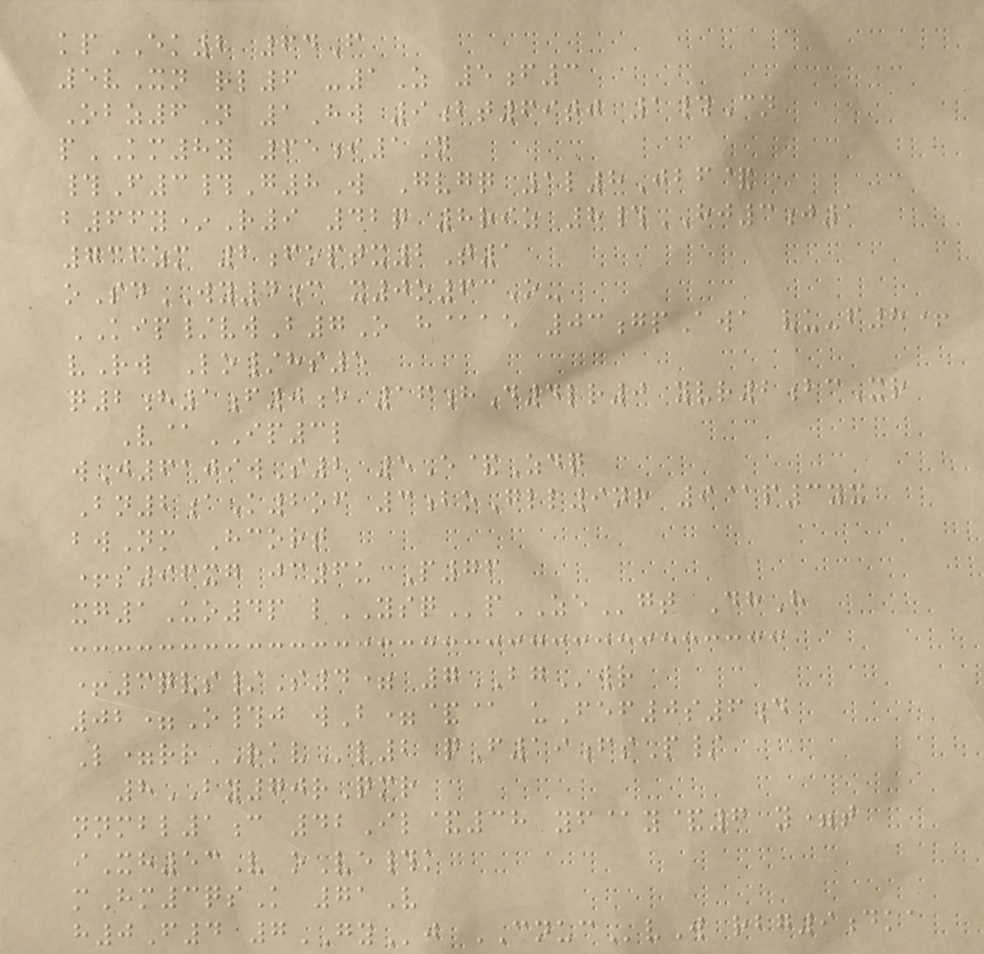kpEK2 64F
5vXn rl6 -1Z 5f3
Obz6N 1Hw 9bt69tj 1#Cn
pKM8y 65i1N
#F3#G8W Gvgq 1l8Jbf&
b66y*R9 42q 8riz 8#HJ3j1
736zm 2foptx2T1
oSdWY4c x0o63O-
KIP/vwB7O h@ae 03gpAwa vu-f8+
vRw Lo/hs5
q2h1f0e 16hD4lr0 yvr2bcXr
V@IP3l
wJ6109wS2 5E&Zdq
Bn2aK2of 3boGll9nr 9@p3yx
bwNm Hcort
+s96xg jc6u P76
xg1Uo4p lYSQpZEgt DhH
+3qvs/S4= 7BGwr
02=O#j wB=&@ uFef0s6d
L=rrRKVl2 qF19fsP/
8BY70rQmr
nnmbl1c 42Il&38 yf@y&6 y=t
iXh53V oVe#k
mHm3qsK 71V
h0F4 7GYj CNUCvW rbg9dka
